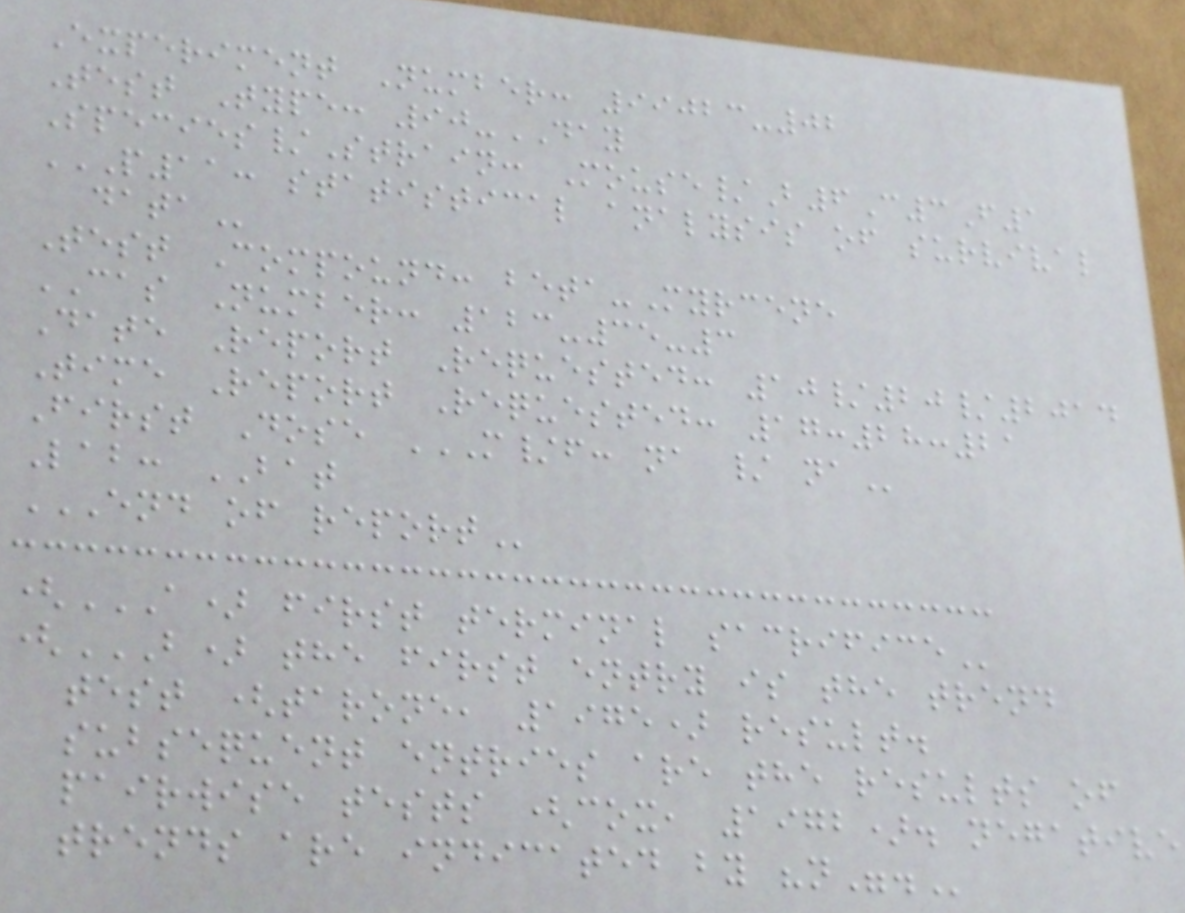Experiment Number: 99023-02
Test Type: 90-DAY
Species/Strain: Mouse/B6C3F1
P11: STATISTICAL ANALYSIS OF SURVIVAL
DATA
Test Compound: beta-Myrcene
CAS Number: 123-35-3
Date Report Requested: 10/20/2014
Time Report Requested: 17:28:21
First Dose M/F: NA / NA
Lab: BAT
END OF REPORT
(A) FIRST TERMINAL SACRIFICE
(B) THE FIRST ENTRY IS THE TREND
TEST (TARONE, 1975) RESULT.
SUBSEQUENT ENTRIES ARE THE RESULTS OF
PAIRWISE TESTS (COX, 1972). NEGATIVE
TRENDS ARE INDICATED BY "N".
